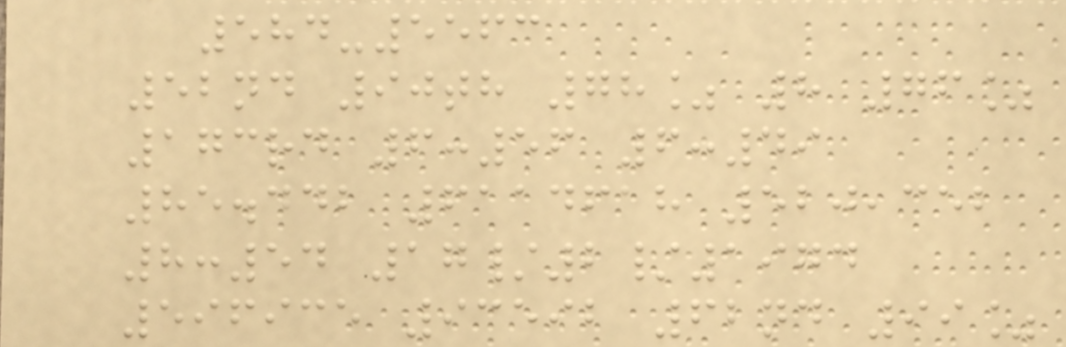584-5563
52nd 90th 78% 8 76%
173rd 6:56 6:49
85.442 6114618 520,352
8:54 17/2/1974
596935 93592 62nd 99%
